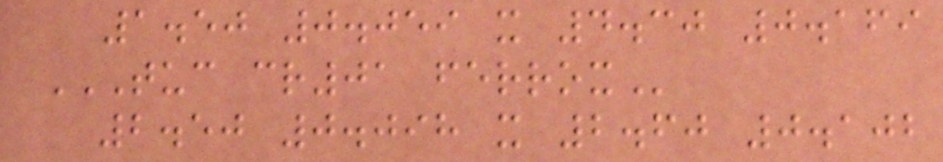1.50 0.059 x 4.30 0.169
TUC CR01 FERROX
2.50 0.098 x 2.60 0.102
